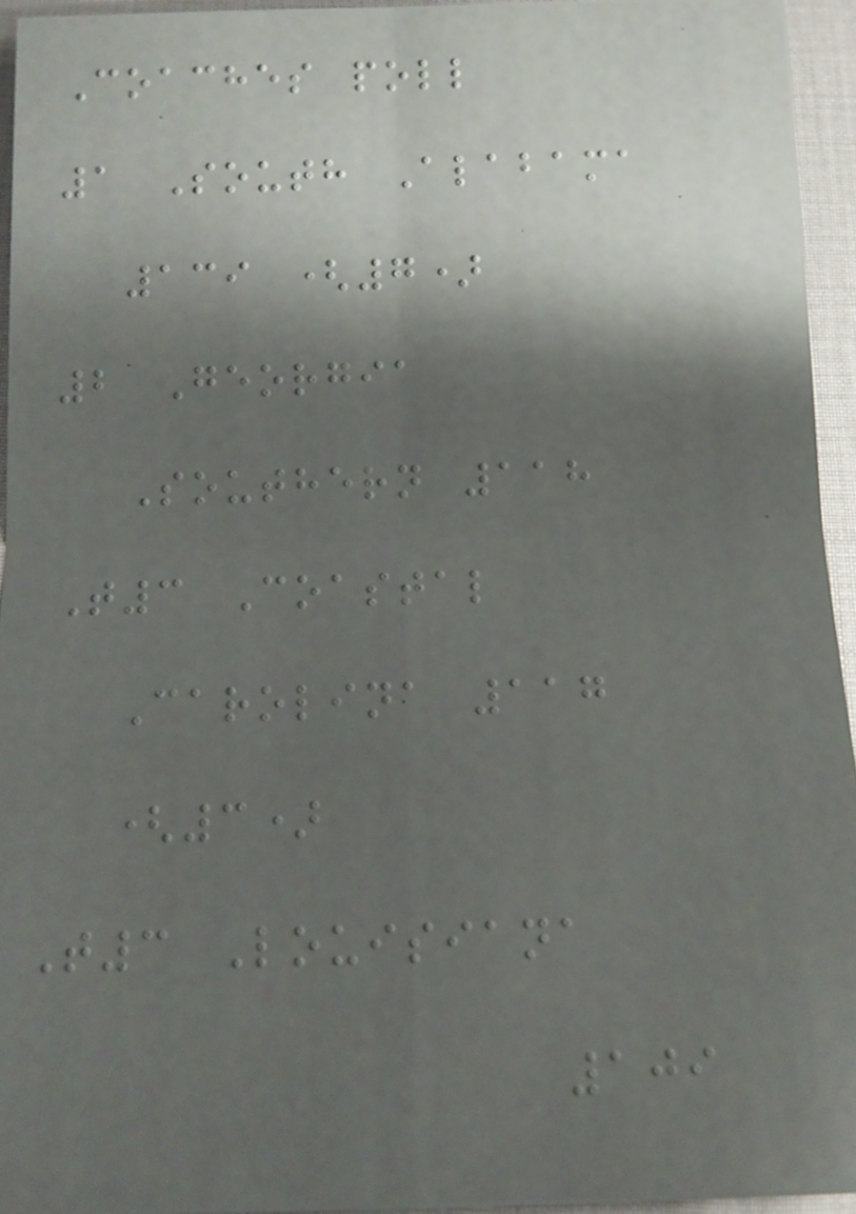Coaches poll
1 South Alabama
139 (7)
2 Georgia
Southern 118
T3 Coastal
Carolina 117
(3)
T3 Louisiana
109
